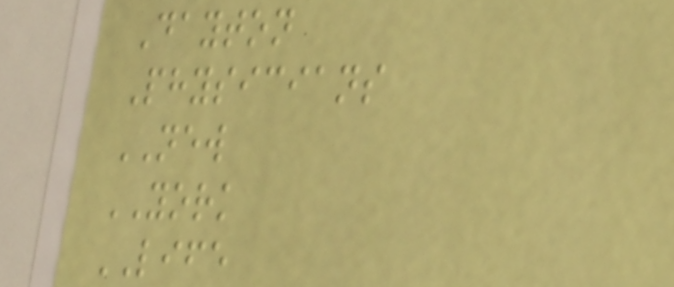Dayton
Physicians
NEW
YORK
LIFE
